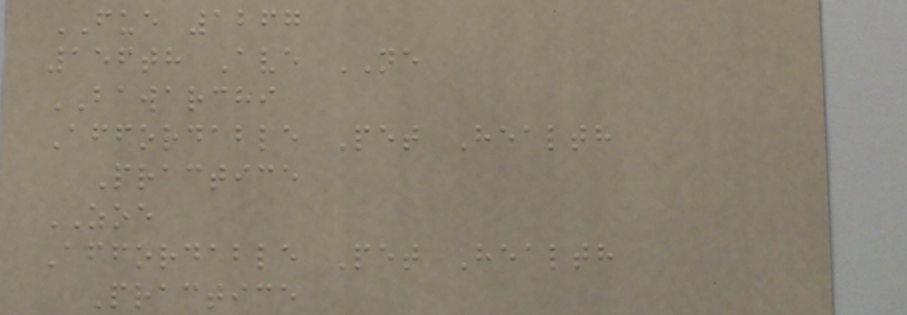FUE 1267
156th Ave NE
BAWARCHI
Affordable Pet Health
Practice
ZOE
Affordable Pet Health
Practice
